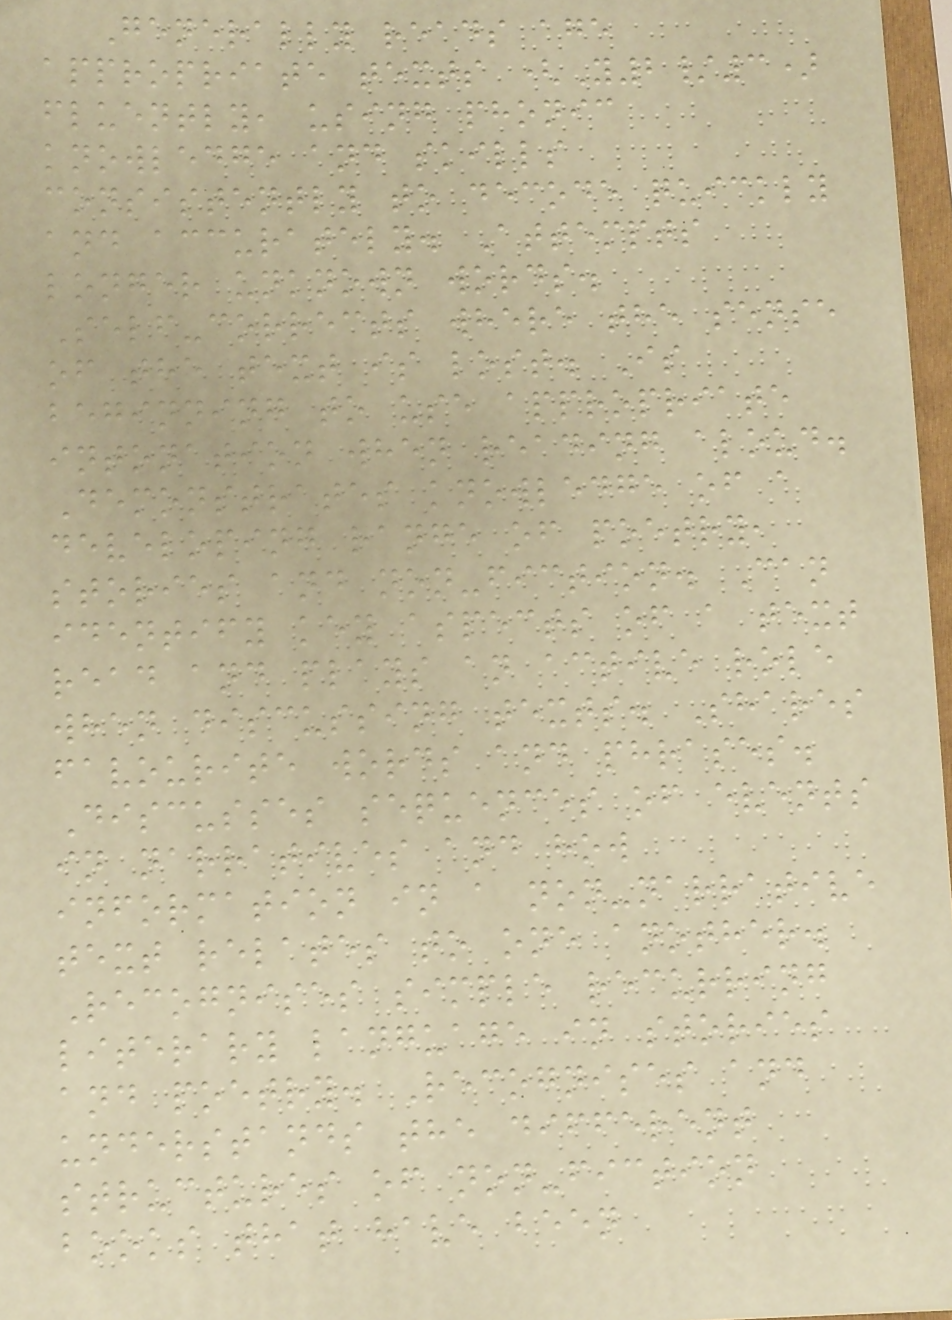Generally reads age
appropriate texts (Y2/3)
fluently, using phonic
knowledge and skills
consistently to decode quickly
and accurately. Attempts
longer unknown words.
Self-corrects where the sense
of the text is lost. Is
beginning to use appropriate
intonation when reading aloud.
Demonstrates knowledge of a
developing range of poetry,
stories and non-fiction. Can
identify key aspects of a text
read and plays an active role
when discussing texts. Shares
favourite words and phrases.
Discusses sequences of events
in narratives and how
information in a non-narrative
text relates to one another.
Recognises simple recurring
literary language in stories
and poetry. Recognises and
understands the different
structures of non-fiction
books that have been
